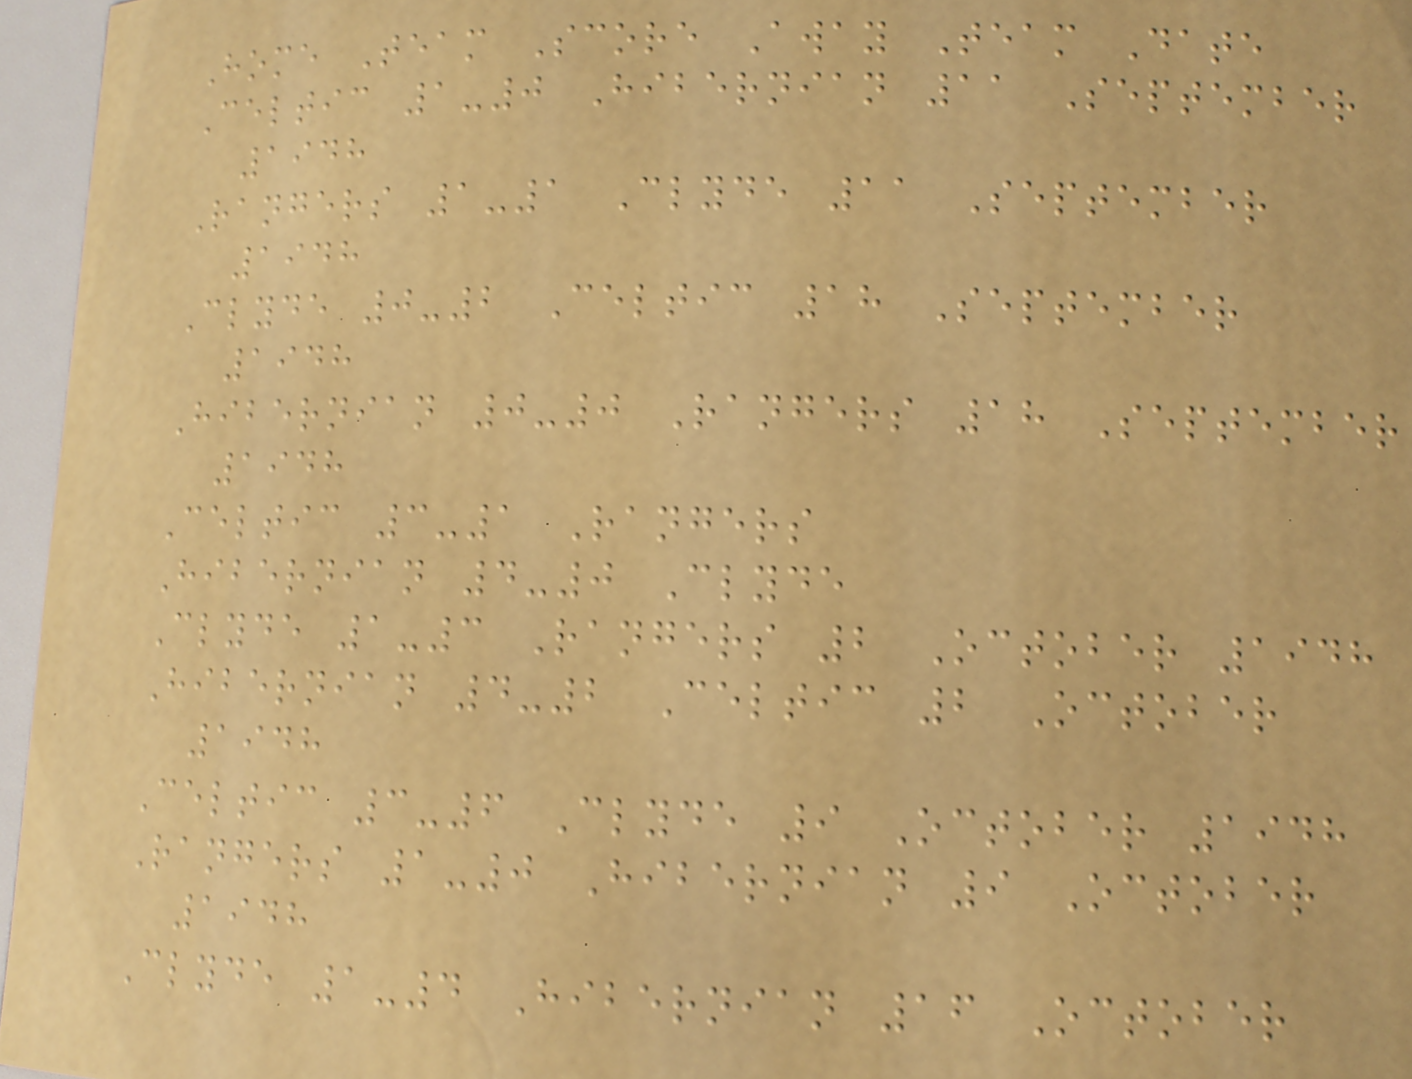Home Team Score Away Team Date
Celtic 1-0 Hibernian 11 September
1948
Rangers 1-1 Clyde 11 September
1948
Clyde 0-2 Celtic 18 September
1948
Hibernian 0-0 Rangers 18 September
1948
Celtic 3-1 Rangers
Hibernian 4-0 Clyde
Clyde 1-3 Rangers 2 October 1948
Hibernian 4-2 Celtic 2 October
1948
Celtic 3-6 Clyde 9 October 1948
Rangers 1-0 Hibernian 9 October
1948
Clyde 1-4 Hibernian 16 October
